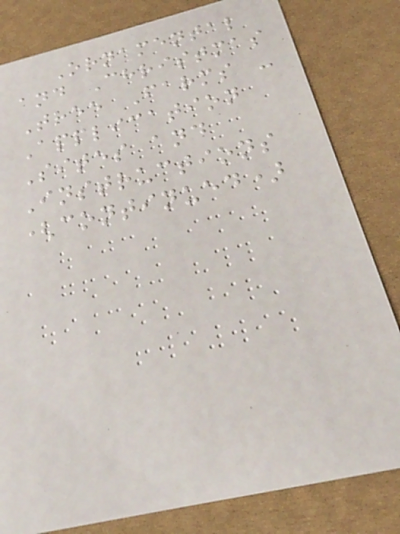Ornamental
and Christmas
Tree Farms -
Application
Sites and
Instructions
(continued)
